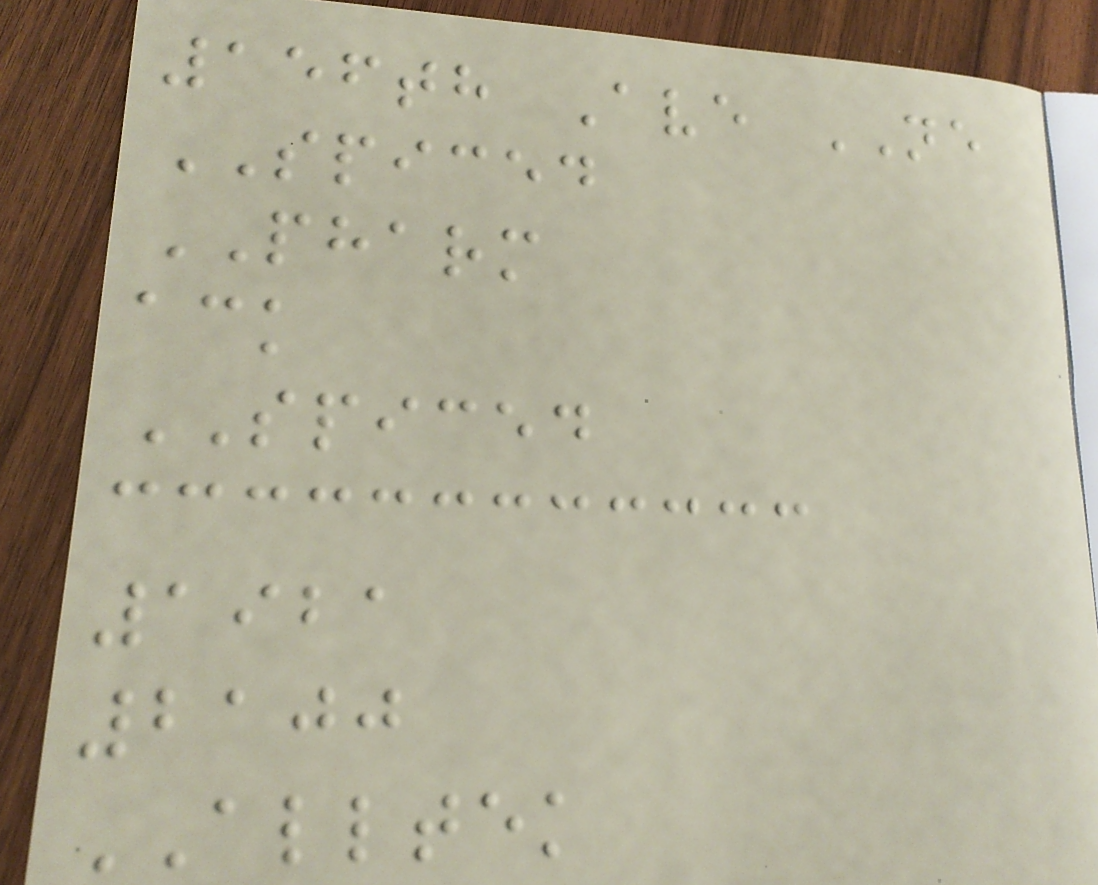156th Ave NE
SPICED
PHARM
ack
SPICED
1921
2100
ALLTEK
